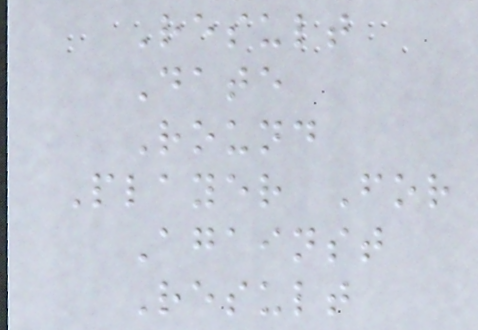Result
Date
Round
Player For
Against
Result
